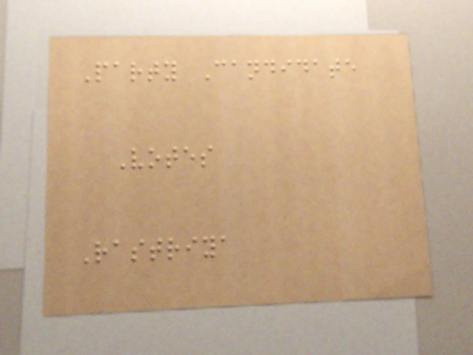Party Candidate
Votes
Rastriya
